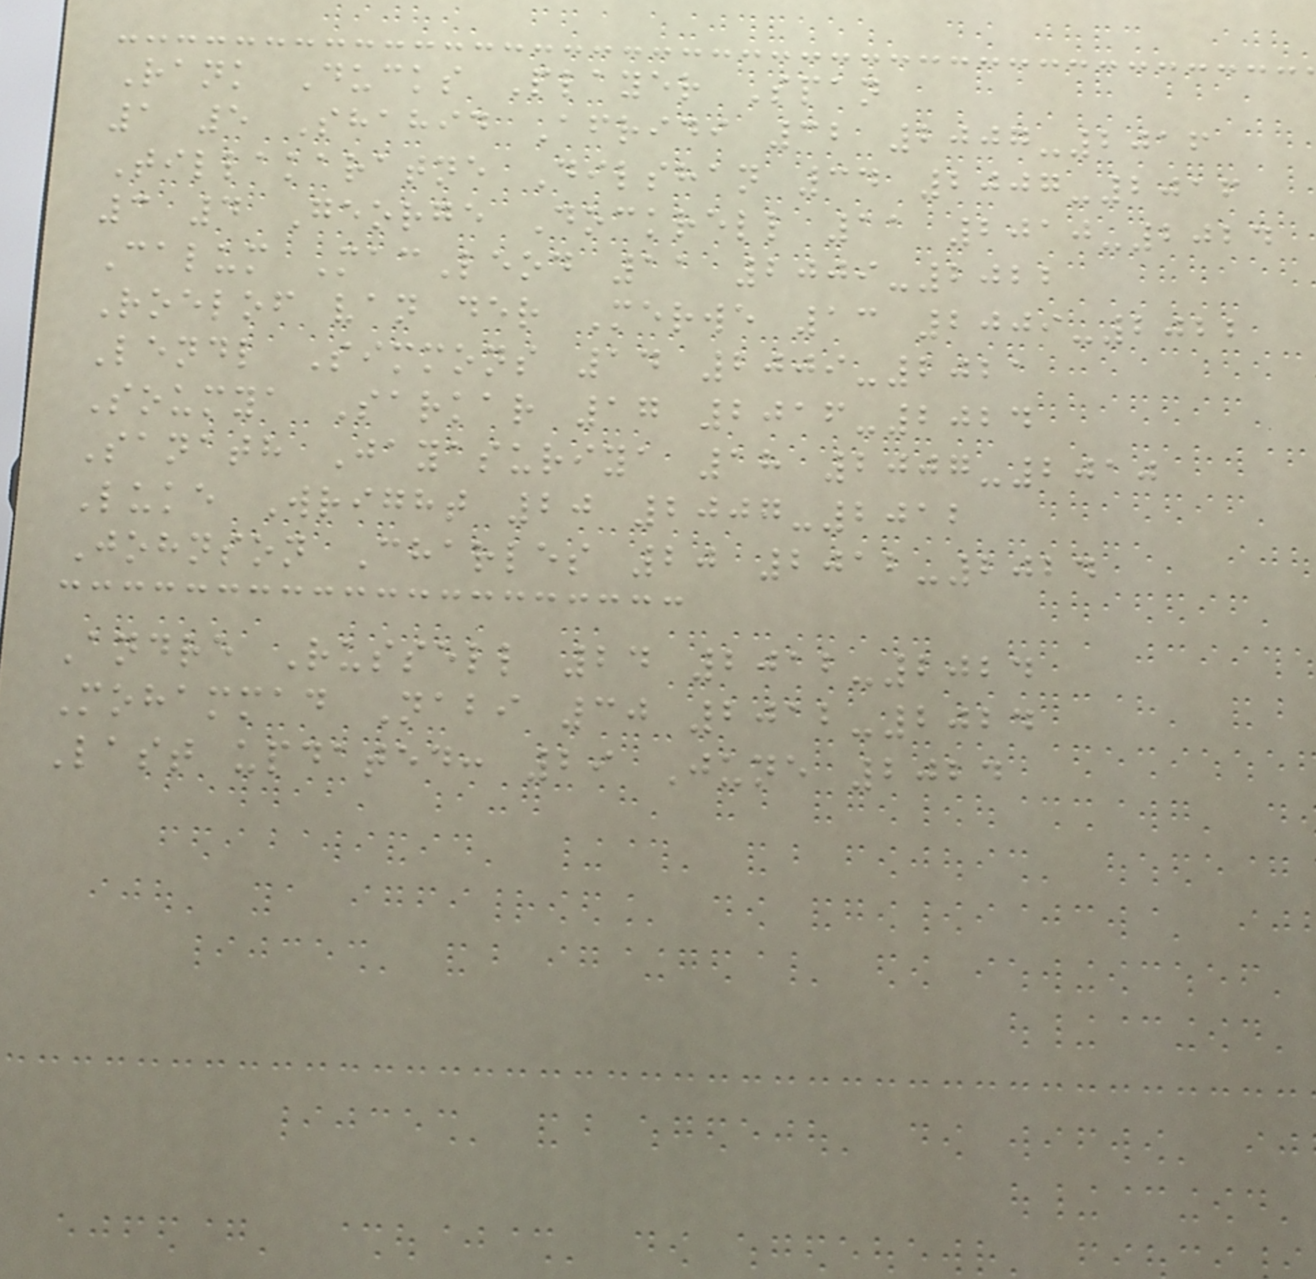Rank Ducks Player Span
1 5 Shahid Afridi 32 2007-2016
Tillakaratne Dilshan 34 2007-2016
3 4 George Dockrell 11 2010-2024
Calum MacLeod 11 2009-2022
Roelof van der Merwe 13 2009-2022
Lendl Simmons 14 2009-2021
Soumya Sarkar 17 2016-2024
Sanath Jayasuriya 18 2007-2010
Luke Wright 20 2007-2012
Johnson Charles 20 2012-2024
Andre Russell 24 2012-2024
Mohammad Nabi 30 2012-2024
Last updated: 29 June 2024
